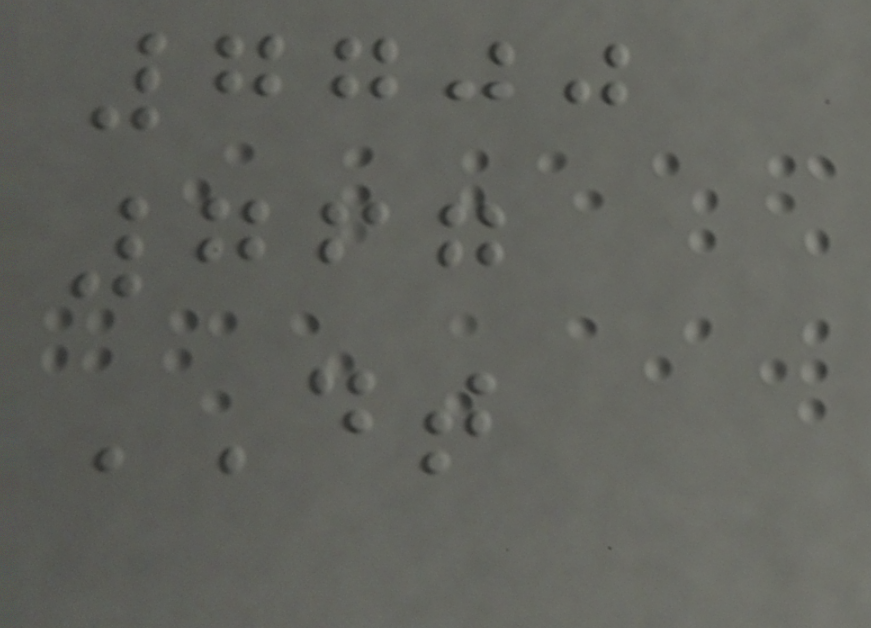7700
767
DT
